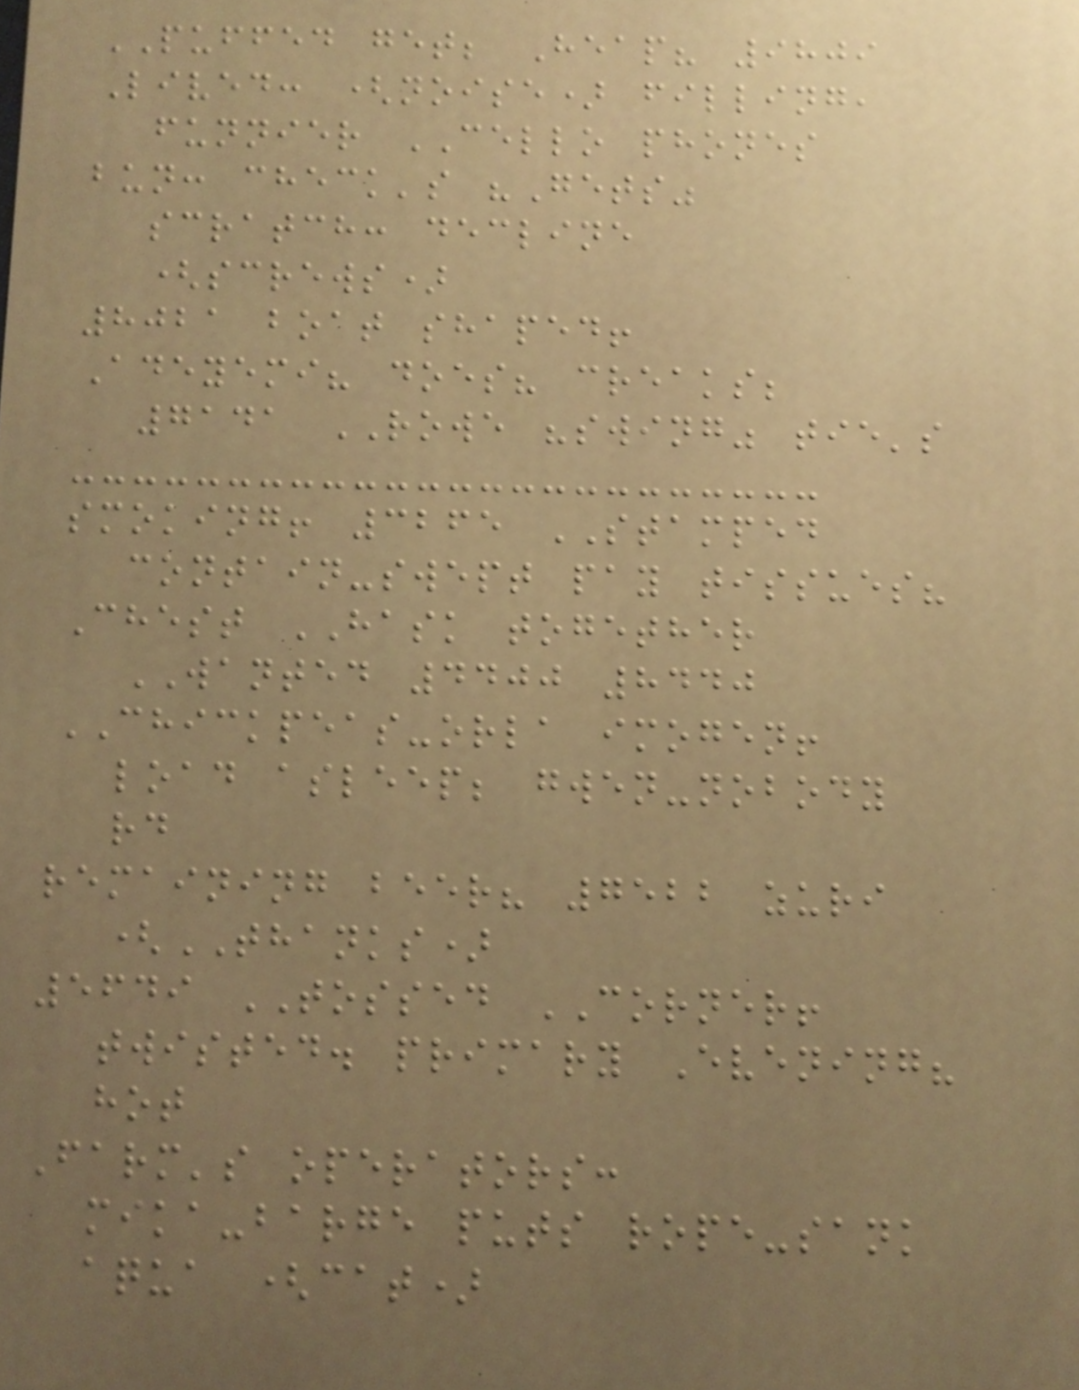PUFFED get; Heap? 9809
Lived: (noise) filling,
funnier CELLO phones
bun: check's "Gets"
scratch: decline
(screws)
8021 boat shaped!
Adeyemi? does? creaks;
7141 ROWE "swing" tie's
smoking! 3265 STAMPED
contain-swept pay tissues?
Chest HASK together
WANTED 4400 8440
CHICKPEAS-orla imogen!
load asleep; gwen-nobody
rd
remaining beer? 7522 zuri
(THANKS)
5649 TOSSED CORNER!
twisted. primary Evening?
hot
Farm's operators:
mika-barge puts rope-sank
aqua (cat)
